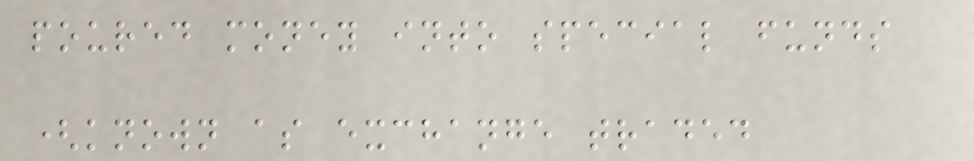poured money into special funds
(known as exchange traded
